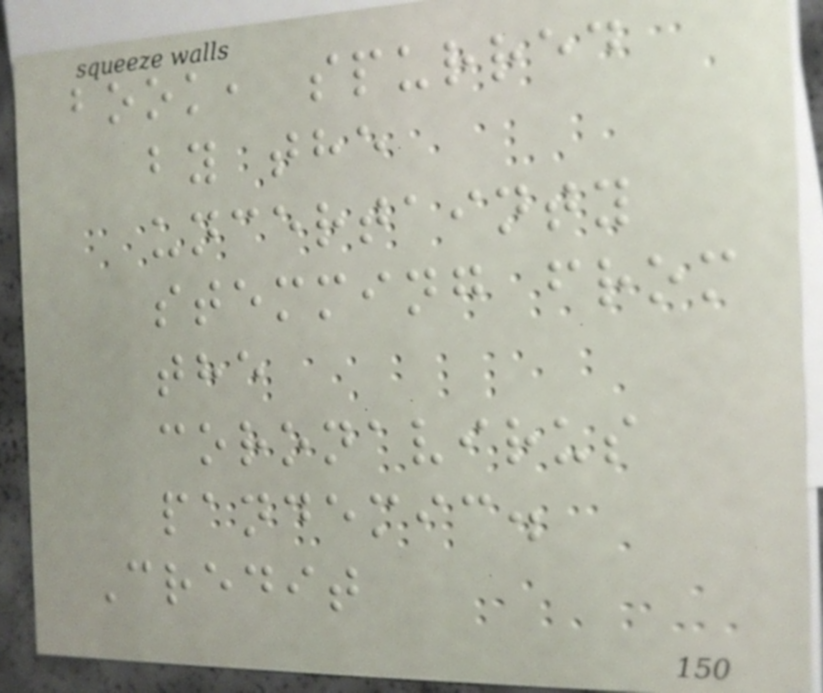book, spurred
by the
uncertainty
stemming from
the
coronavirus
pandemic.
Credit
